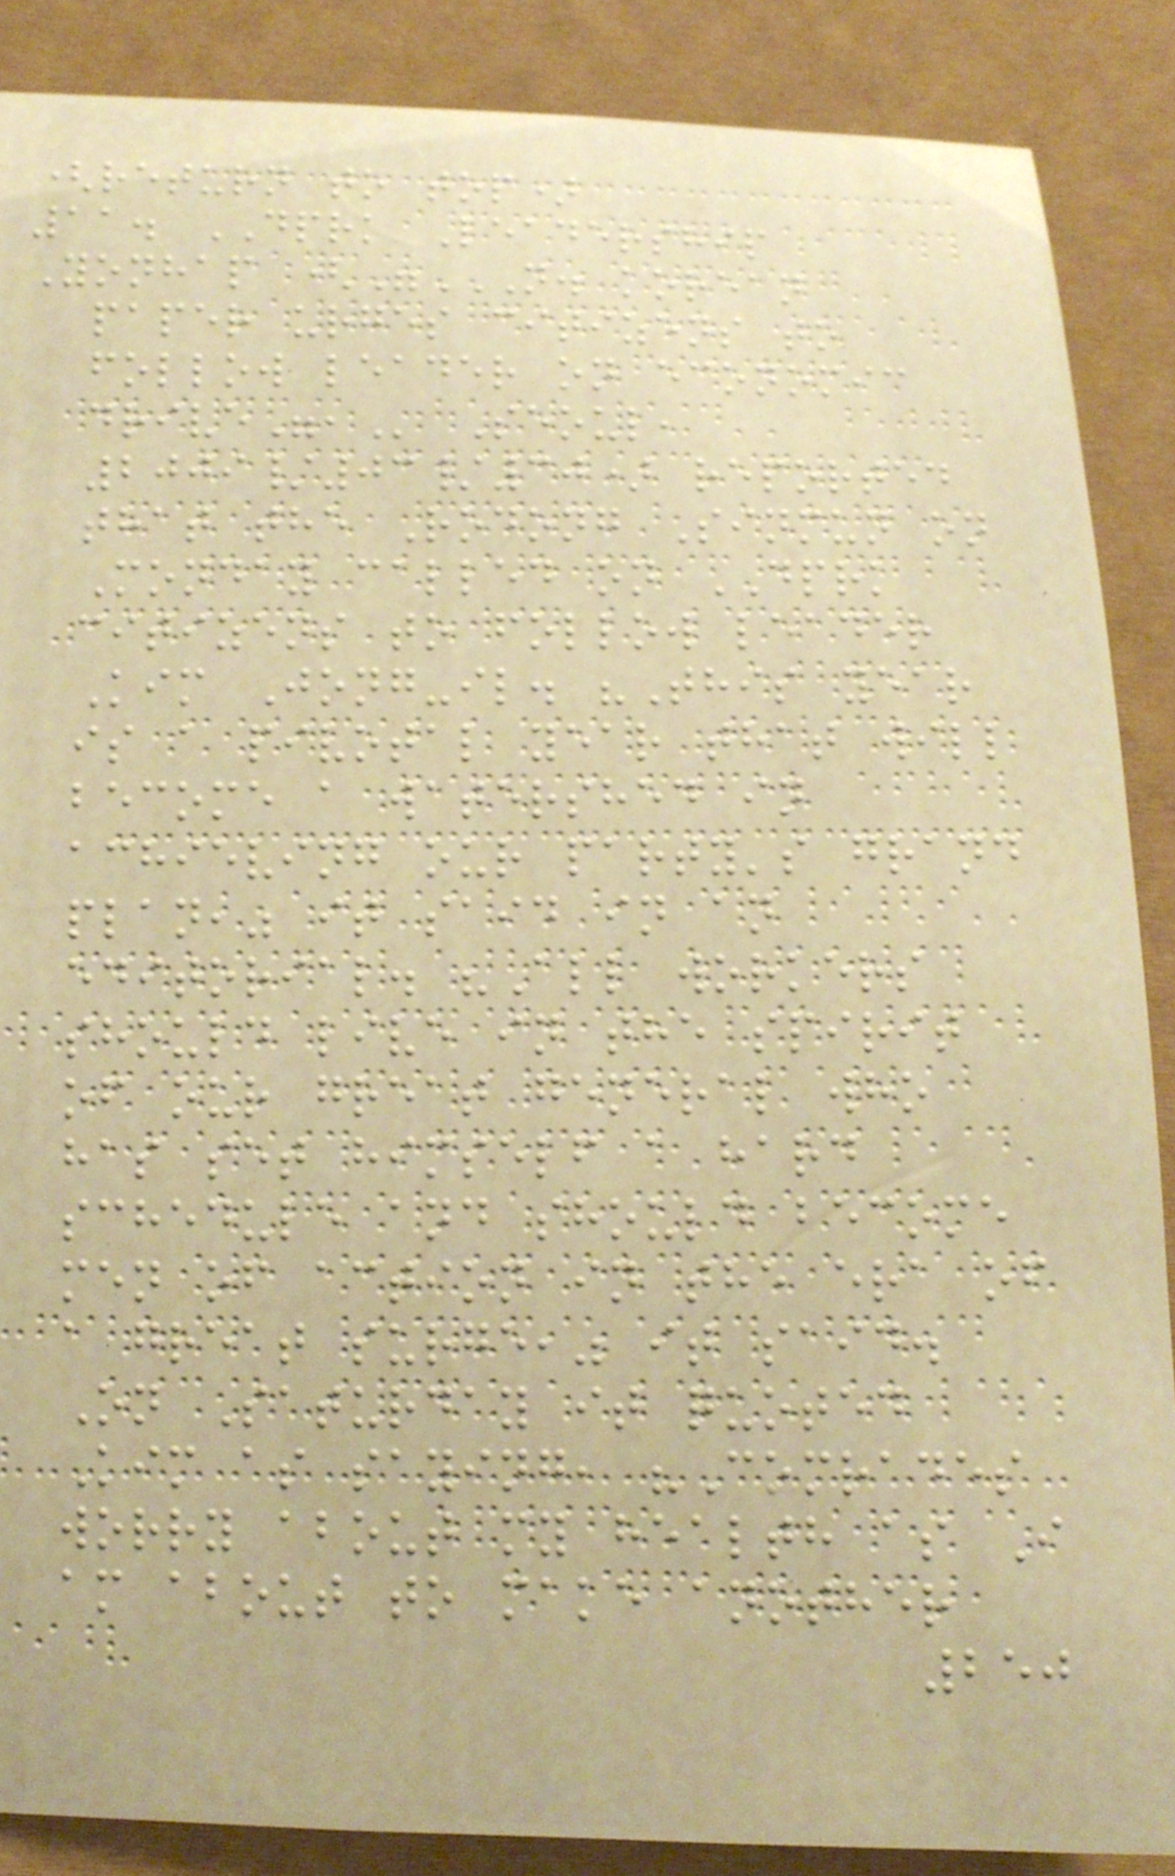(return to top)
11. DPRK Leadership
Yonhap ("N. KOREAN
PAPER URGES CITIZENS TO
FOLLOW LEADER ON ECONOMIC
DRIVE", Seoul,
2009/03/30) reported
that the Rodong Sinmun on
Monday called on DPRK
citizens to follow leader
Kim Jong-il. "This year
is a pivotal year that will
become a watershed in
achieving our party's grand
plan," it said in an
editorial. "All workers
should live in the spirit
of our great general who
has set himself a hard
schedule and should become
men of action in the era of
a great surge," it said.
On Saturday it quoted
Kim as saying, "Comrades
worry about my health as I
am about to make another
250
